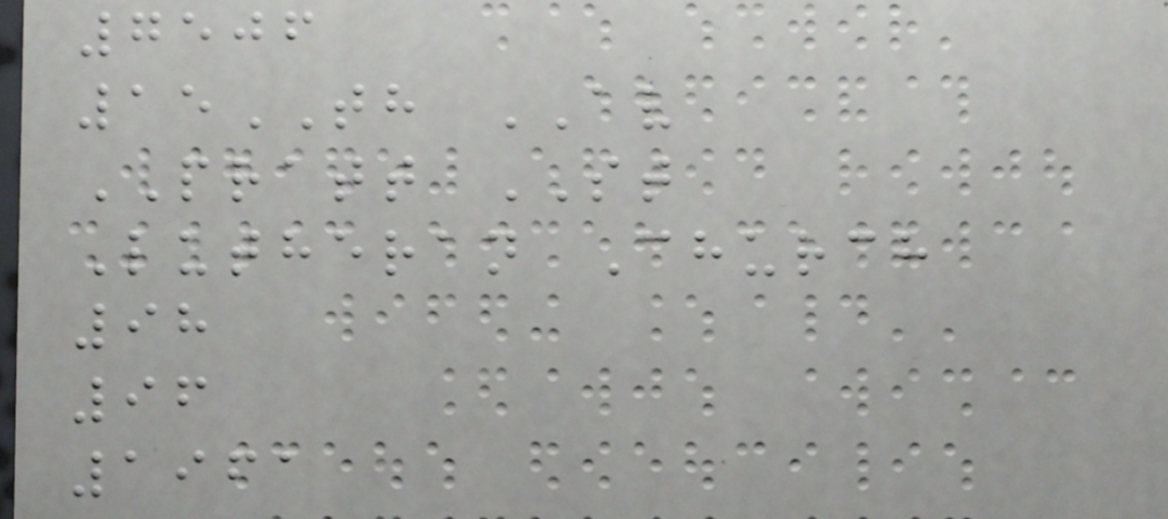7506
15TH AV
PRATT ST
Lutheran Church
98
96
1961
